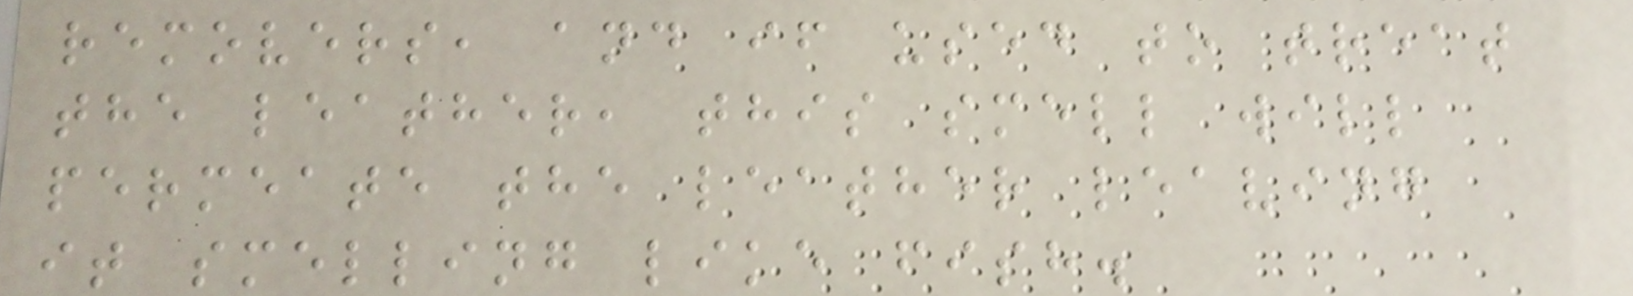removers, and if used to treat
the leather, this smell will
permeate the leather leaving
it smelling like fish.
